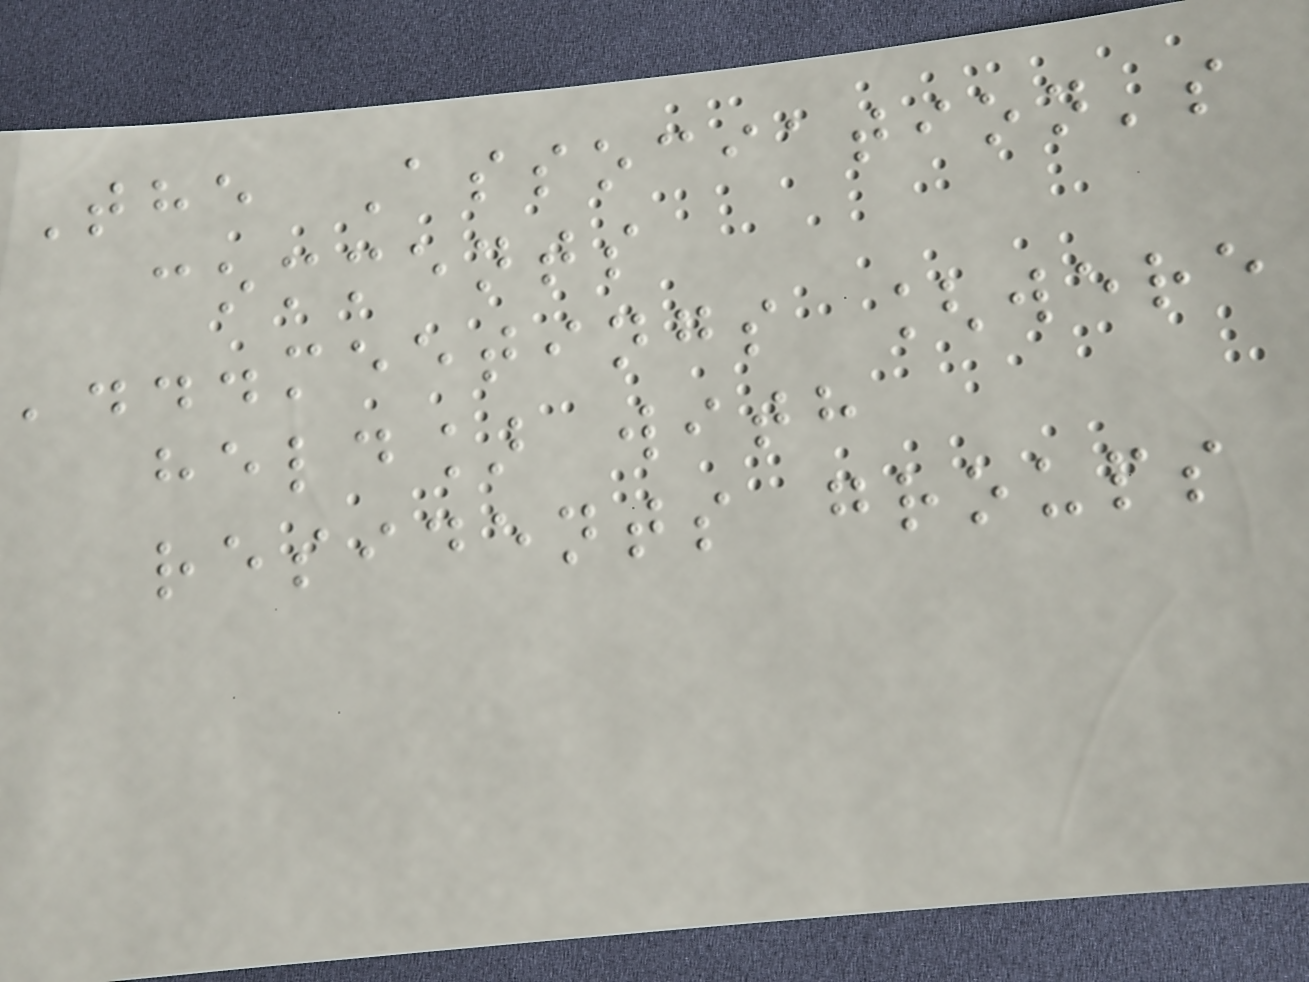The Association's
comments
'...meetings [were
held] with
residents groups
